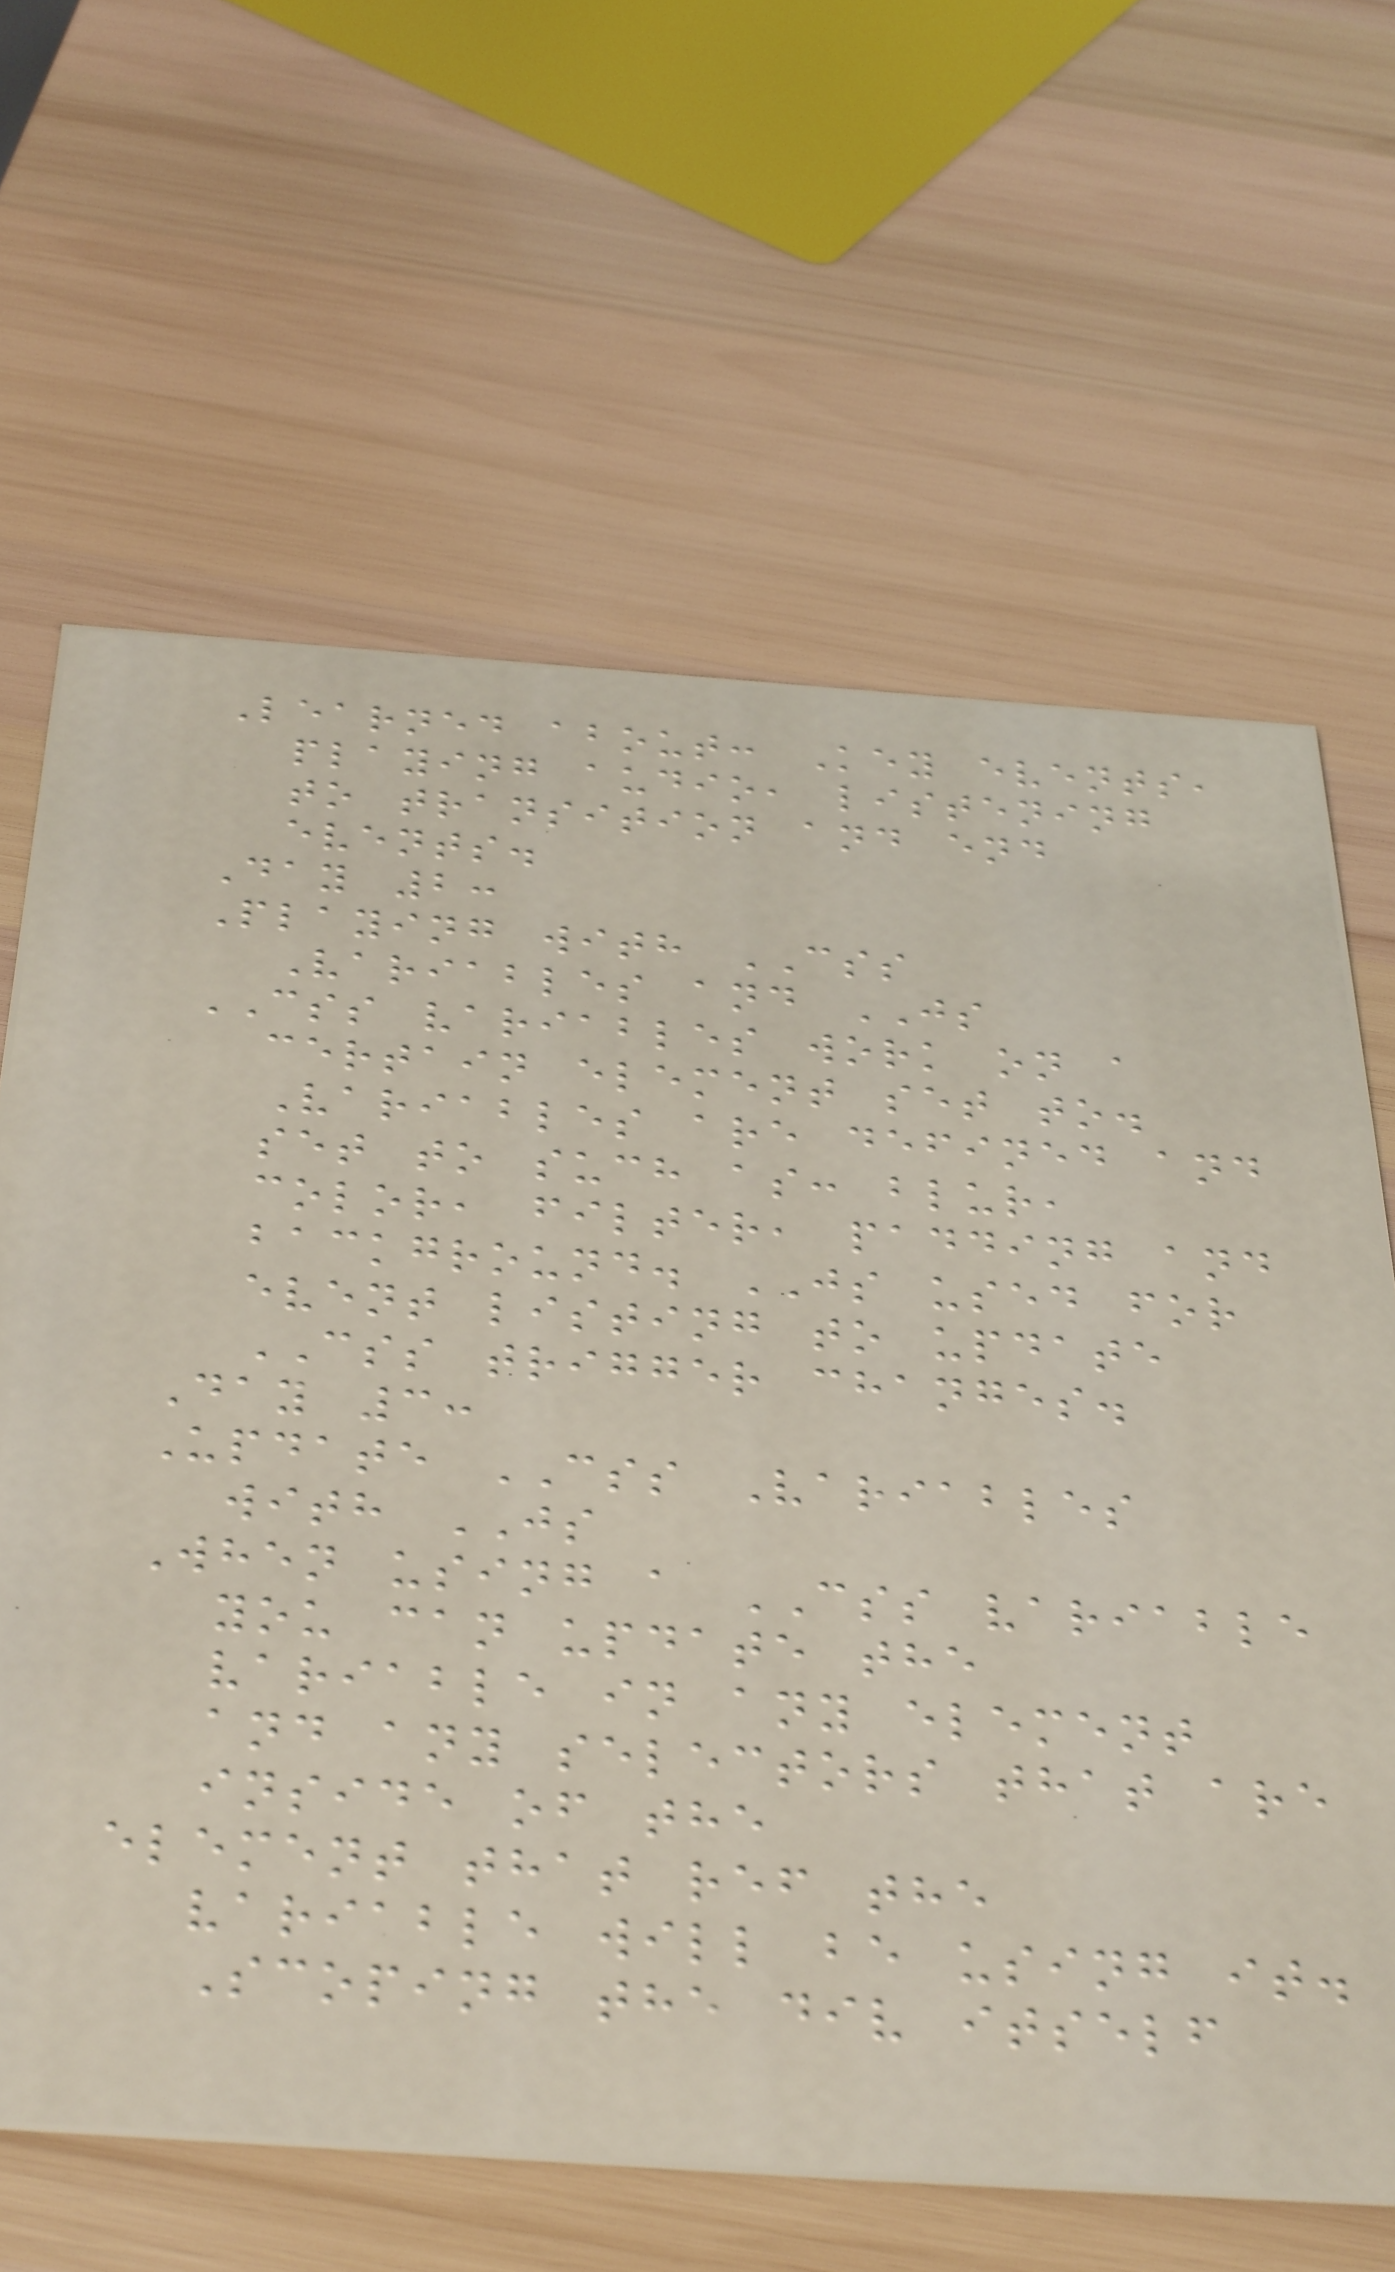Learned about: Key events,
playing audio, listening
to transition and end
events.
Day 2:
Playing with CSS
Variables and JS
CSS variables work on a
certain element set to.
Variables are defined and
set to such as: blur,
color, filter, padding and
background. JS used for
event listing to update
CSS trigger changes.
Day 3:
Update CSS Variables
with JS
When using a CSS variable
you can update the
variable in any element
and any selectors that are
inside of the
element that ref the
variable will be using it.
Scoping the div itself
